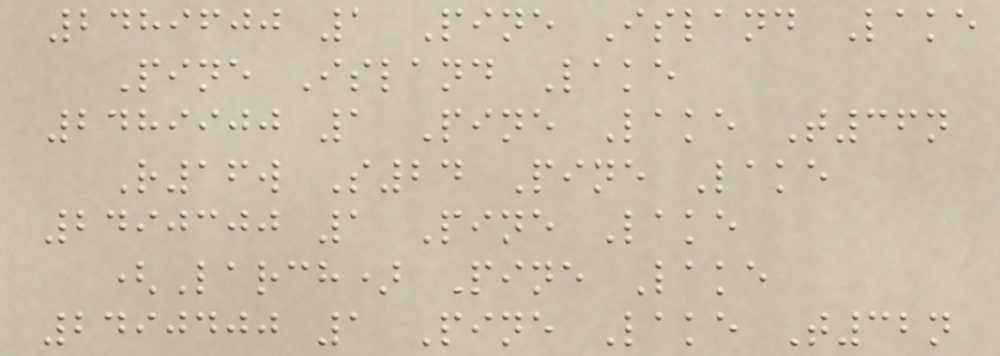2489600 1 Pine Island Lake
Pine Island Lake
2489900 1 Pine Lake T36n
R16w S24 Pine Lake
2490300 1 Pine Lake
(Larch) Pine Lake
2490400 1 Pine Lake T32n
